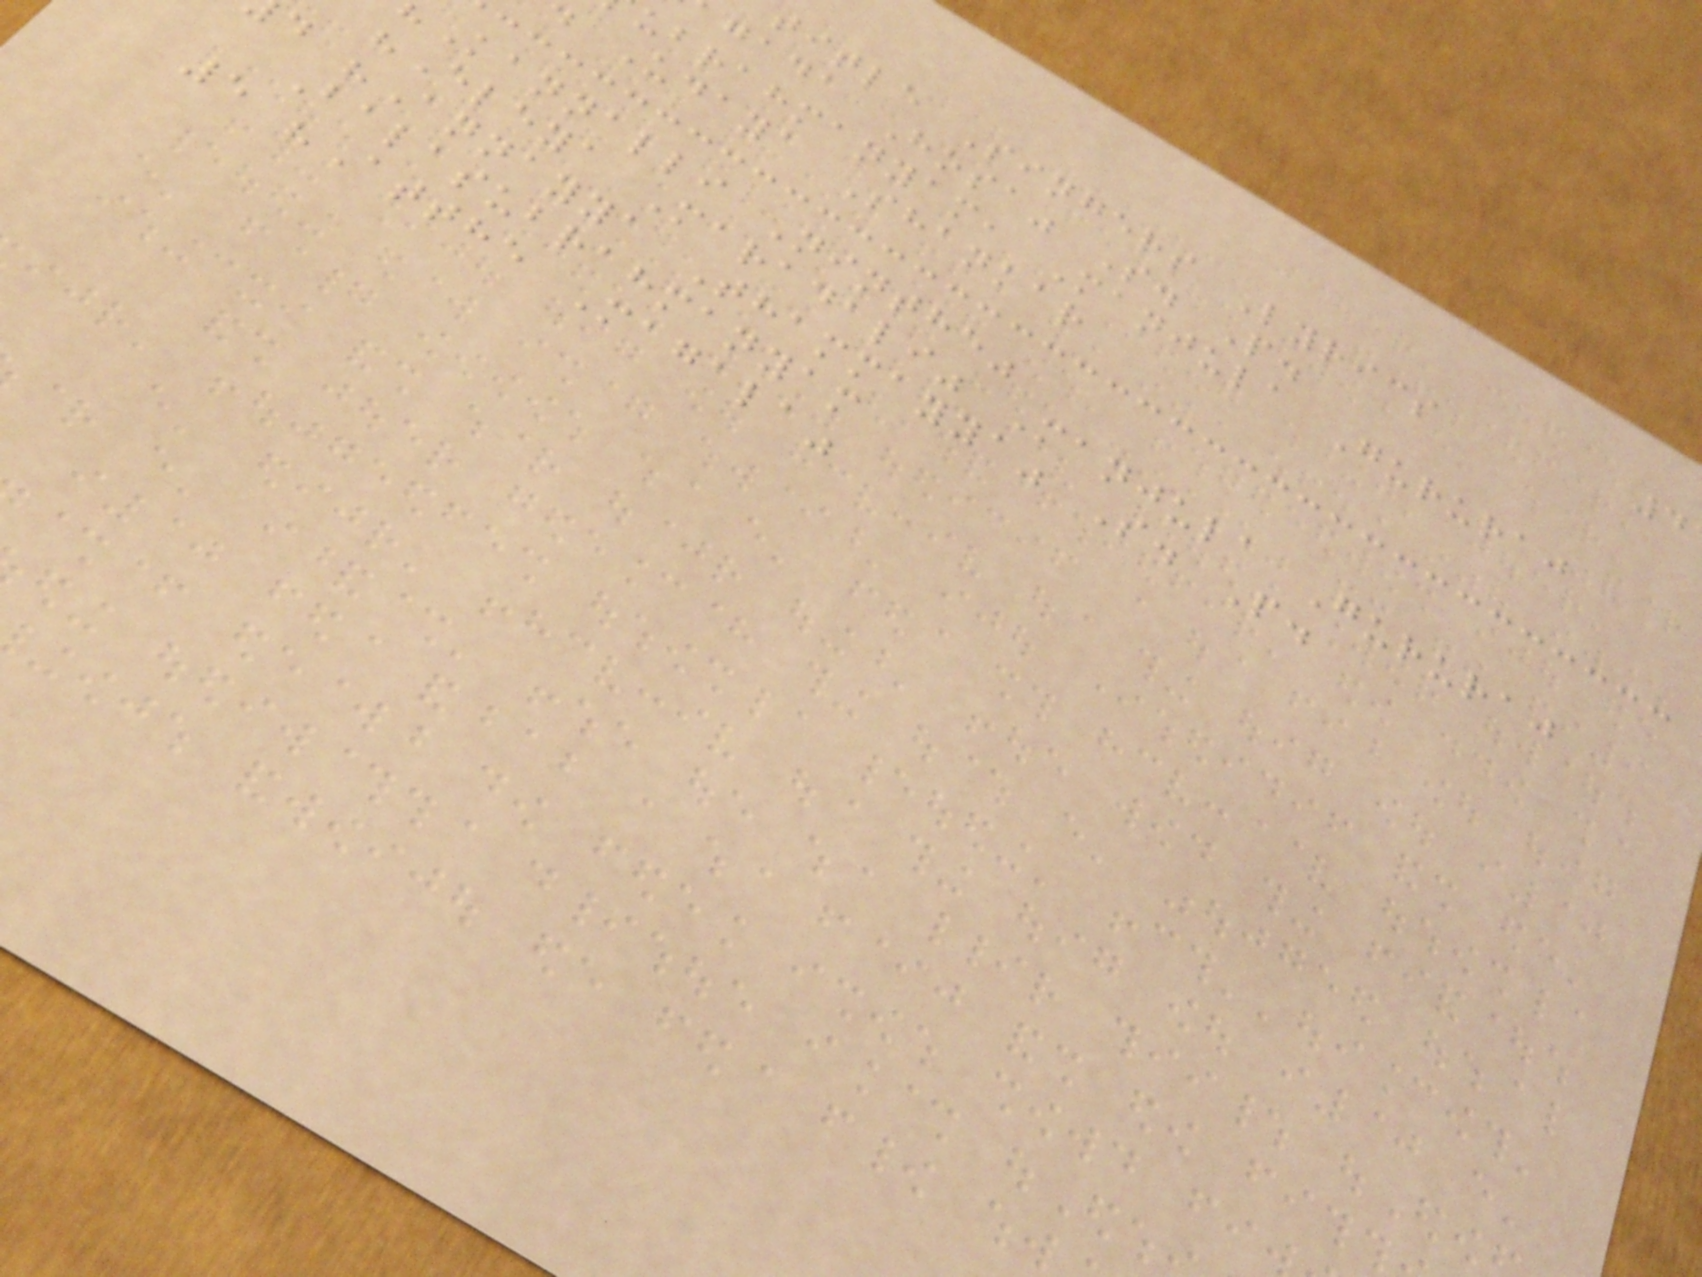title Singers Lyrics
gada Hosa" S. P.
ubrahmanyam, Manjula Gururaj
Udaya Shankar
Kannalli Ninthe"
"Eleya Maradali" Manjula Gururaj
d "Annayya Thammayya" S. P.
Balasubrahmanyam
5 "Atthe Magala"
